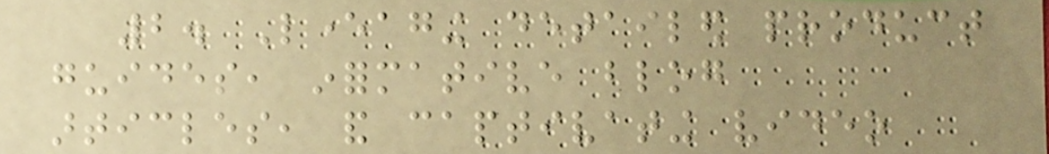2. Leveraging detailed product
guides, informative blog
articles, and captivating video
